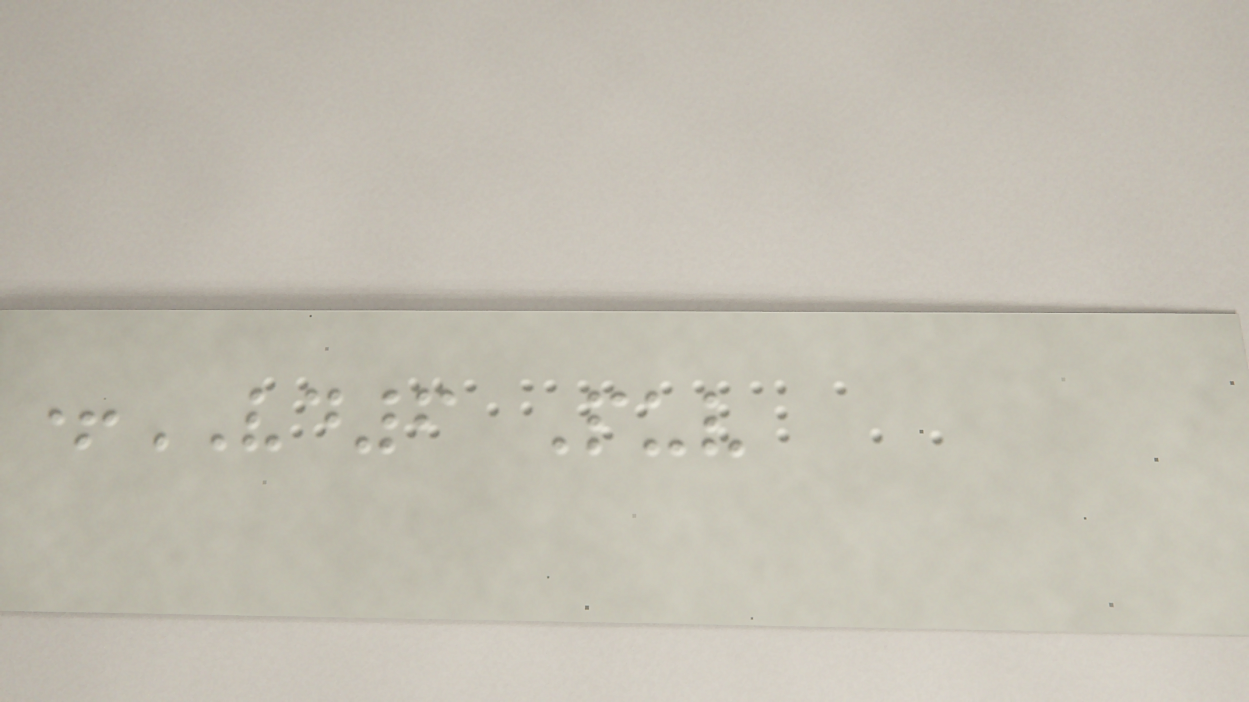+VD6 Puv
